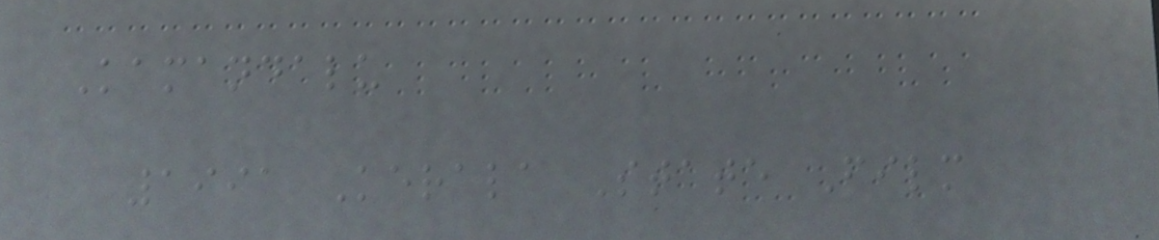Kamandalu
1991 Kerala State Film
